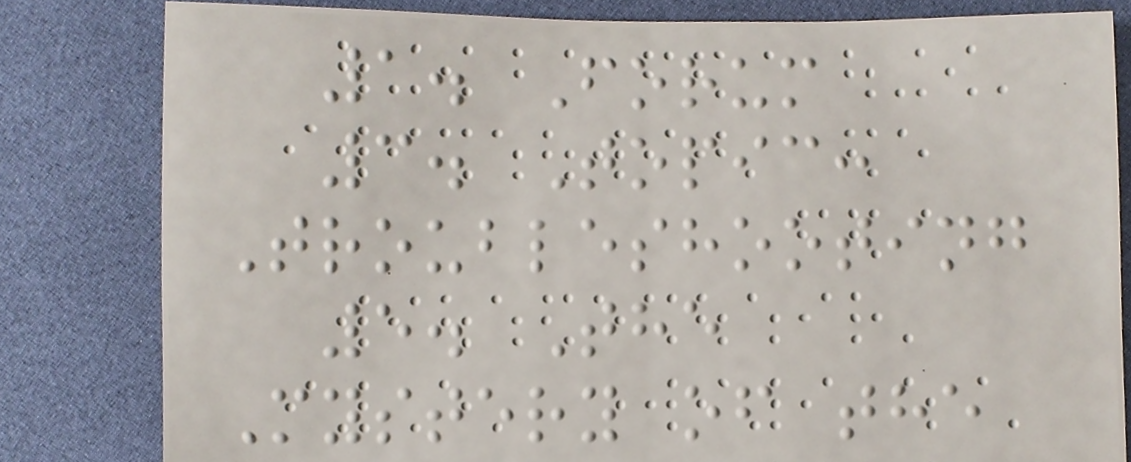1. Forum
3. Topic:
Troubleshooting
5. The
Mystery of the
